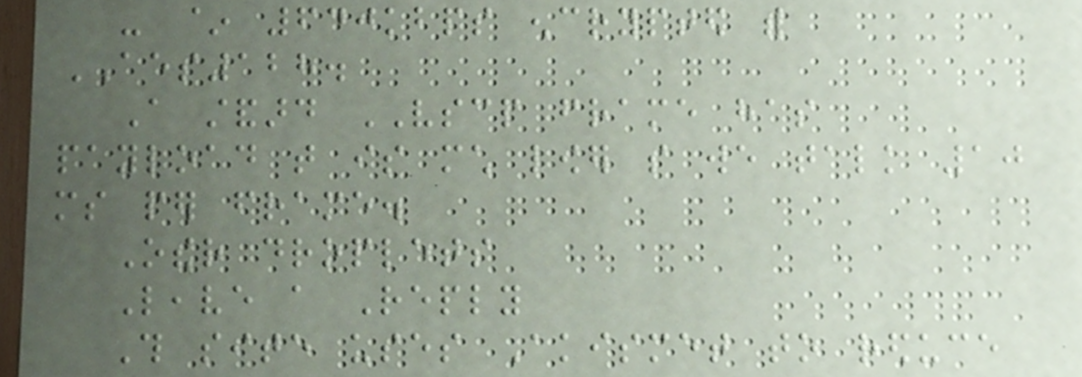- ~ 640kbps encrypted with
AES128.
A standard VSCP frame has
payload that is much lower so we talk 10
ms per frame.
Other droplets
Leave a Reply
This site uses Akismet to reduce
